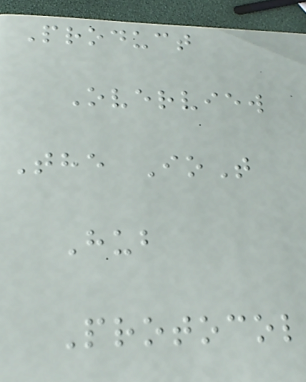Product
Overview
The IoT
Hub
Protocol
